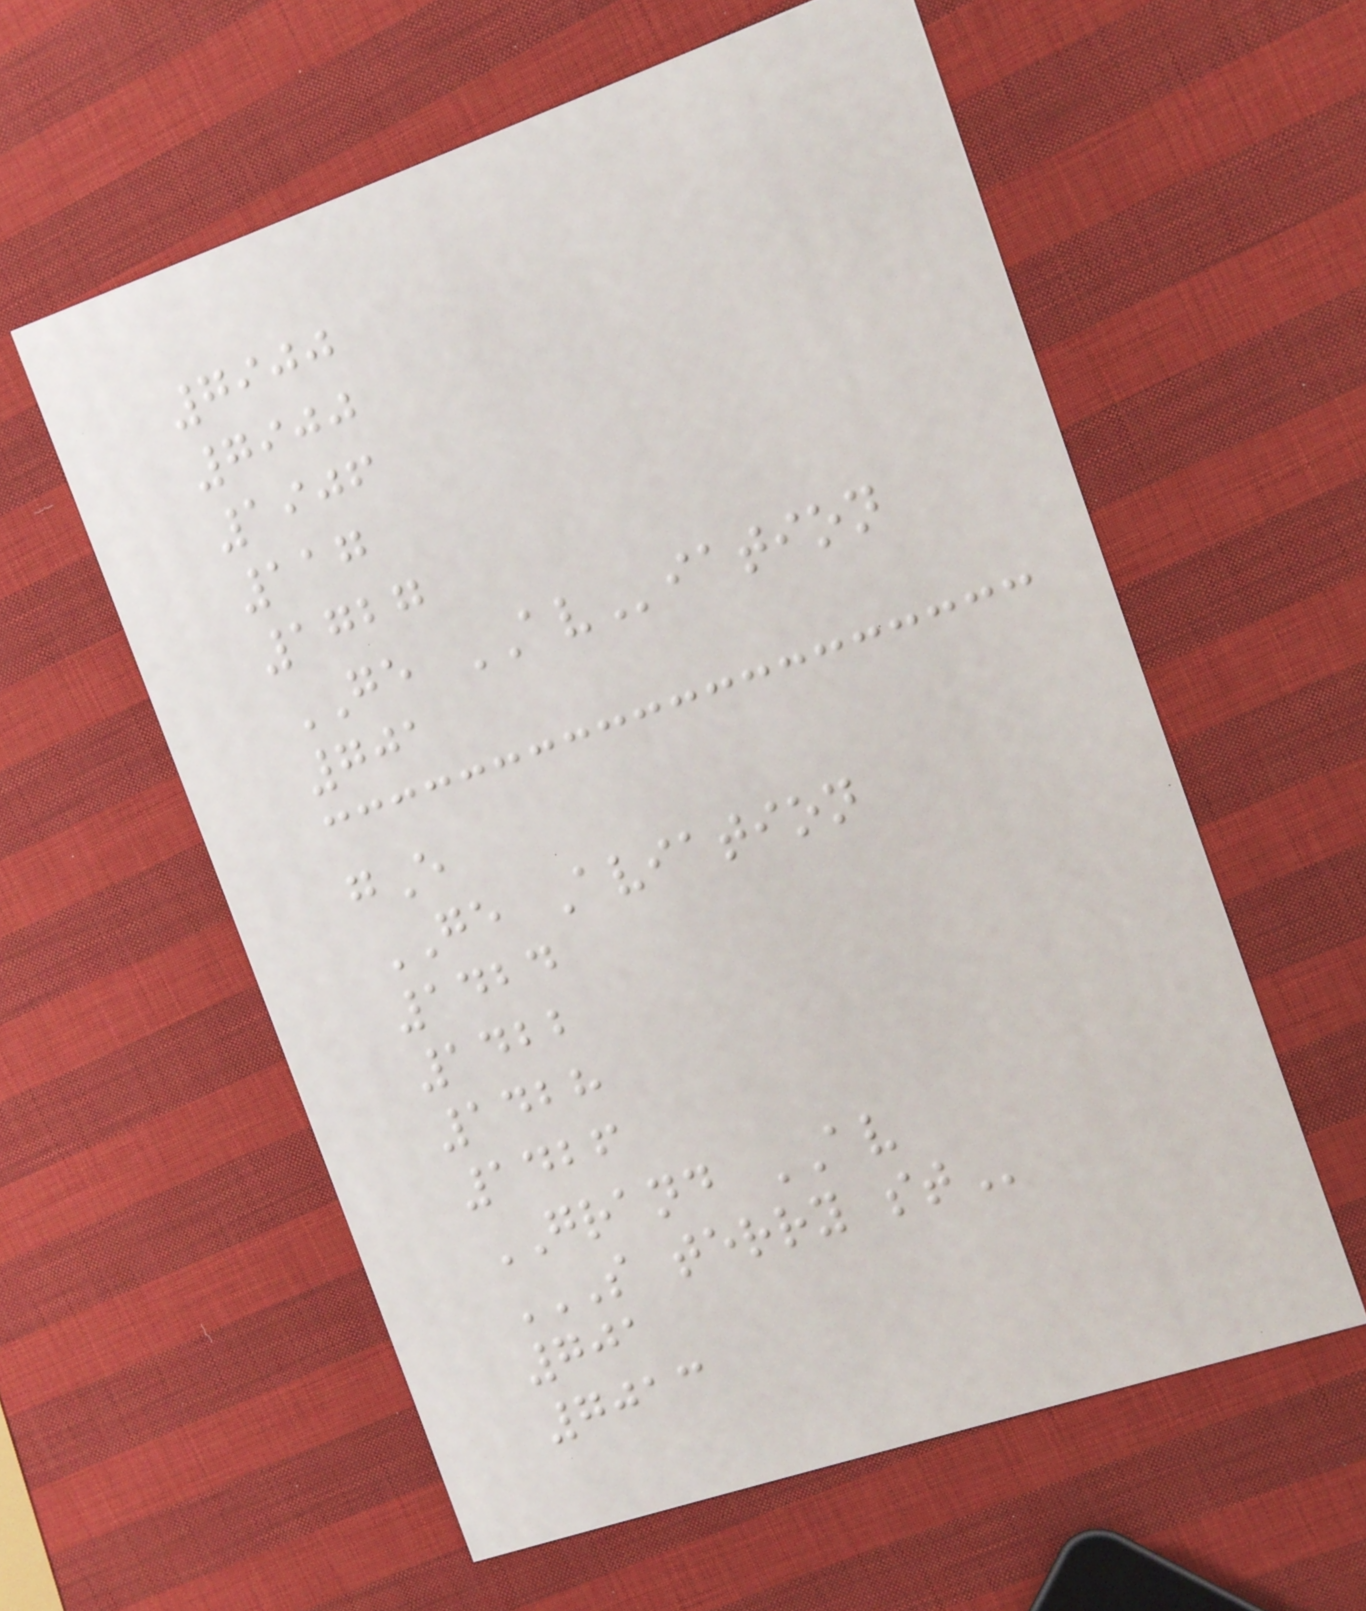7900
7900
1906
117
1727
GE AViation
701
gE
GE Aviation
1424
1422
1428
1426
GRAND AV
S TERRY ST
701
7013
